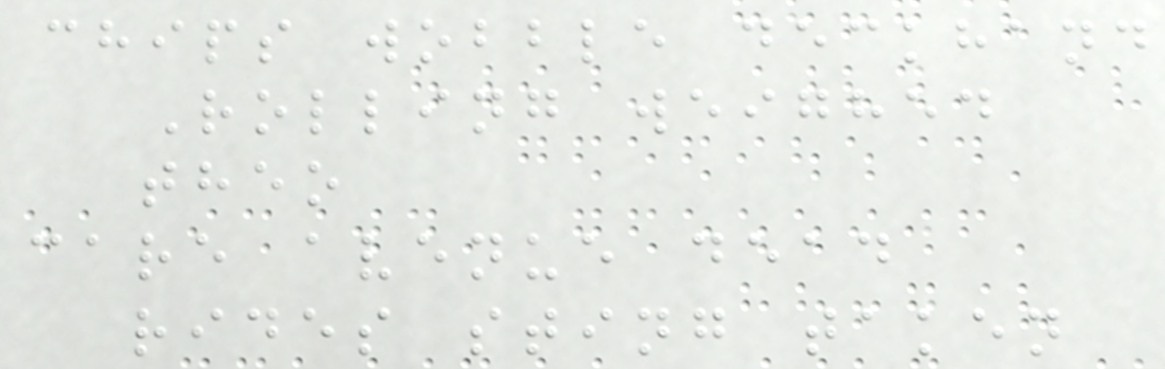chips wobble deckhand
Rolling weighed
theo
care avenue dead
rides sting taken
